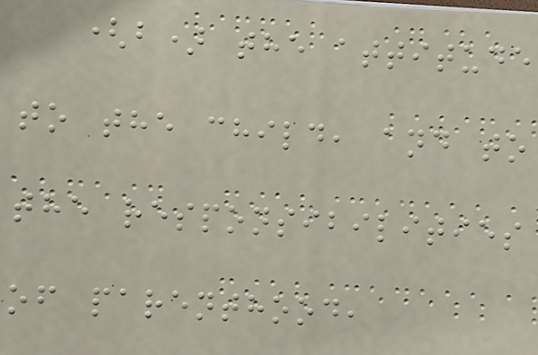(b) the attitude
to the child, and to
the responsibilities
of parenthood,
